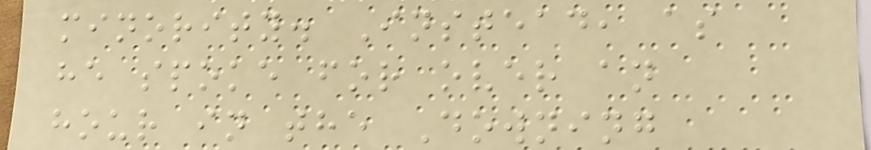minority. Instead, as
he spoke for over an
hour in the Downing
